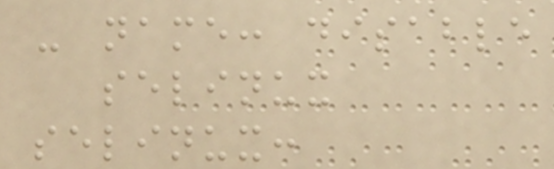- name: disable
selinux
selinux:
